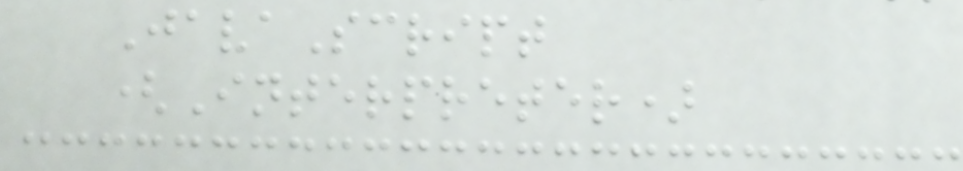JavaScript
(Interpreter)
